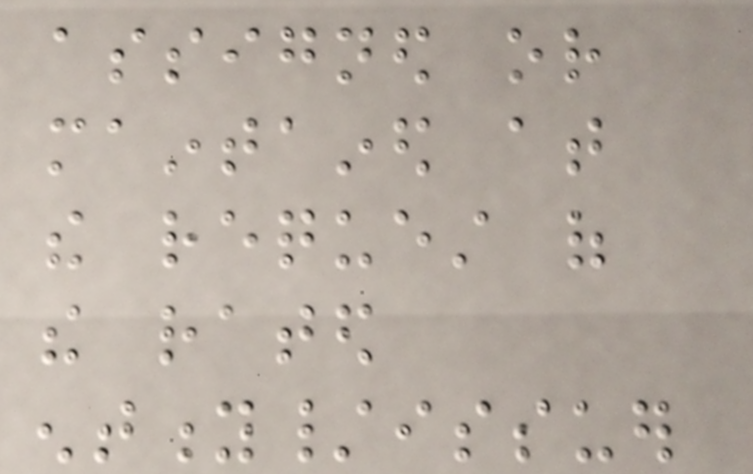assigned or
maintained at
the request of
the rated
entity/issuer
